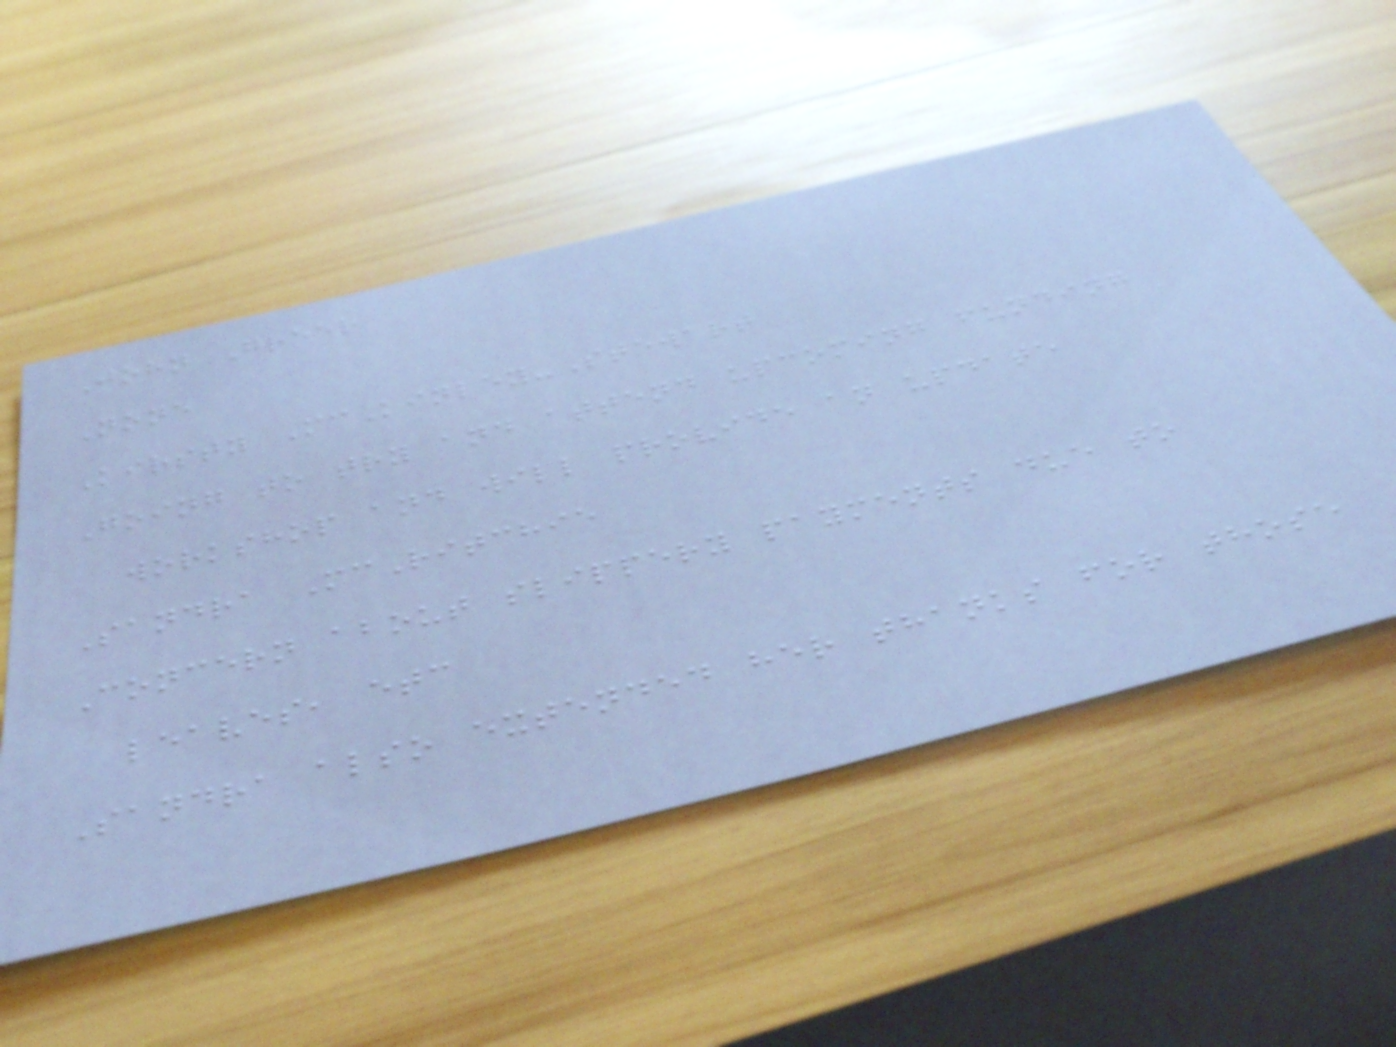John Greer
None
Kirsty McKinley-Stewart
Going to try and attend upcoming funding
workshop and will provide an update
Sandra McRitchie
Concern about slippery payments due to
leaves, etc
Sandra also extended her thanks for those
